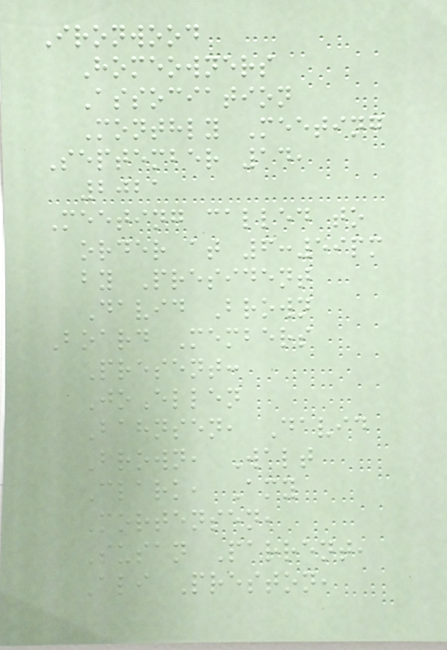Ironwood
Homeowners
Association
Monthly Meeting
September 14,
2021
Meeting called to
order at 6:59pm
by President
David Brown
Board Members
Present:
JoEllen
Bahnsen, David
Brown, Walt
Clark, Amy
Mortensen,
Susan Parrent,
Ali Preston,
